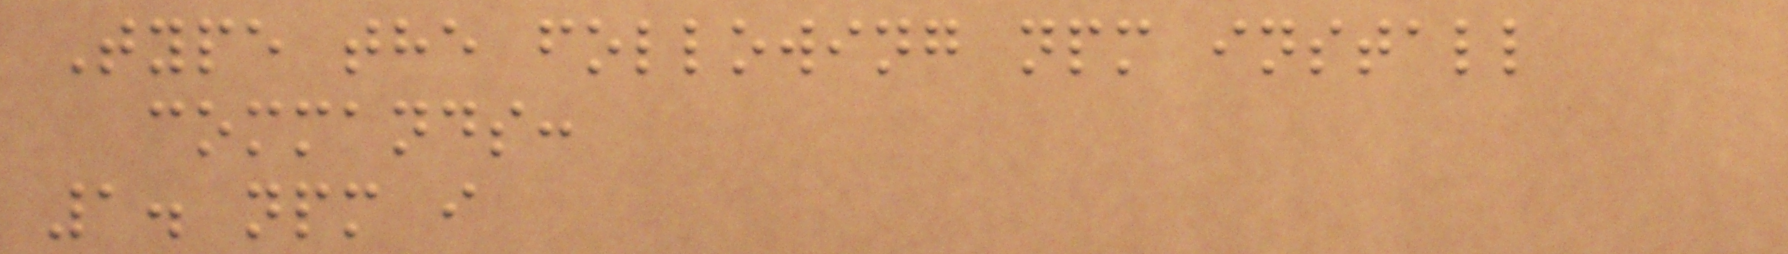Type the following npm install
commands:
1. npm i
